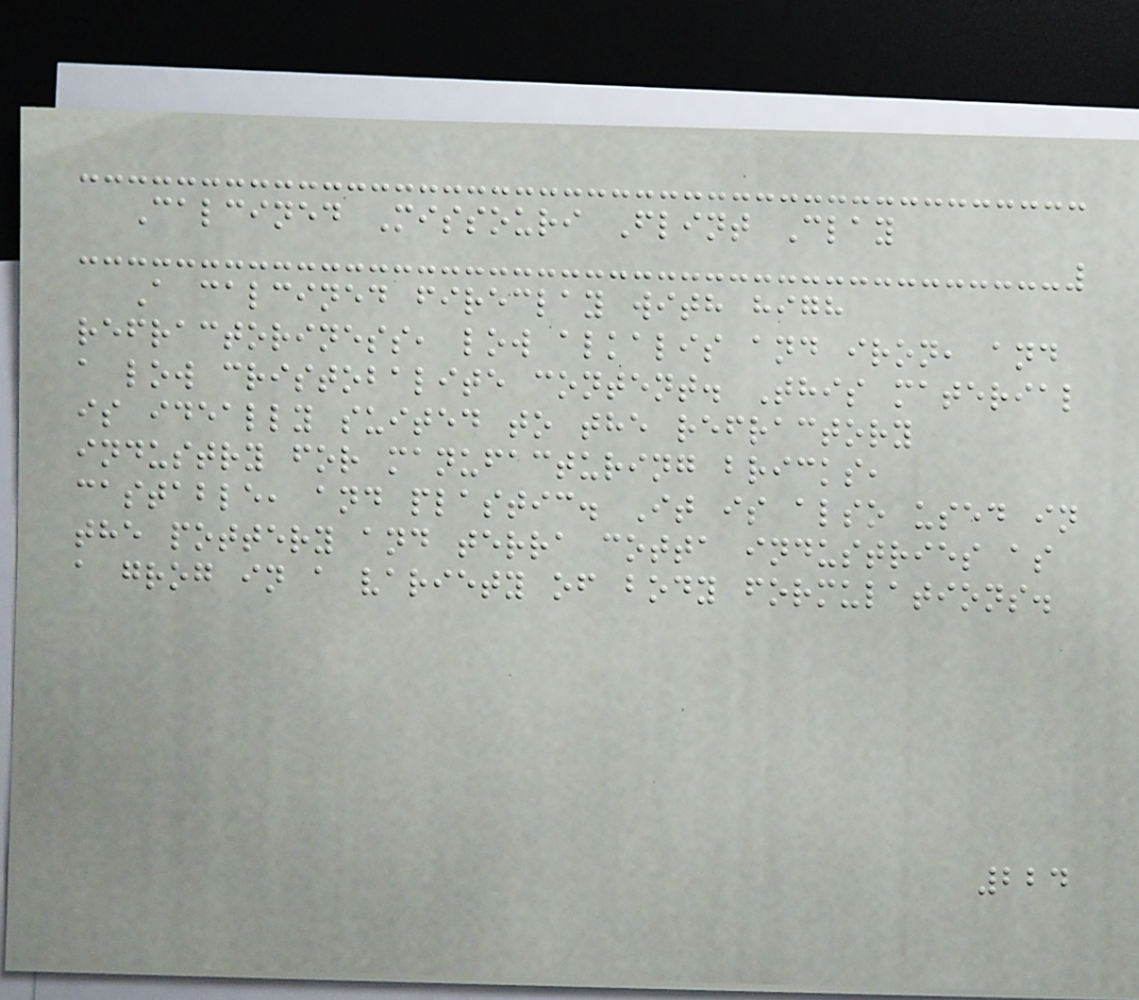Calcined Missouri Flint Clay
A calcined fireclay with high
refractoriness, low alkalis and iron, and
a low cristobalite content. This material
is ideally suited to the refractory
industry for manufacturing bricks,
castable, and plastic. It is also used in
the pottery and terra cotta industries as
a grog in a variety of body formulations.
224
